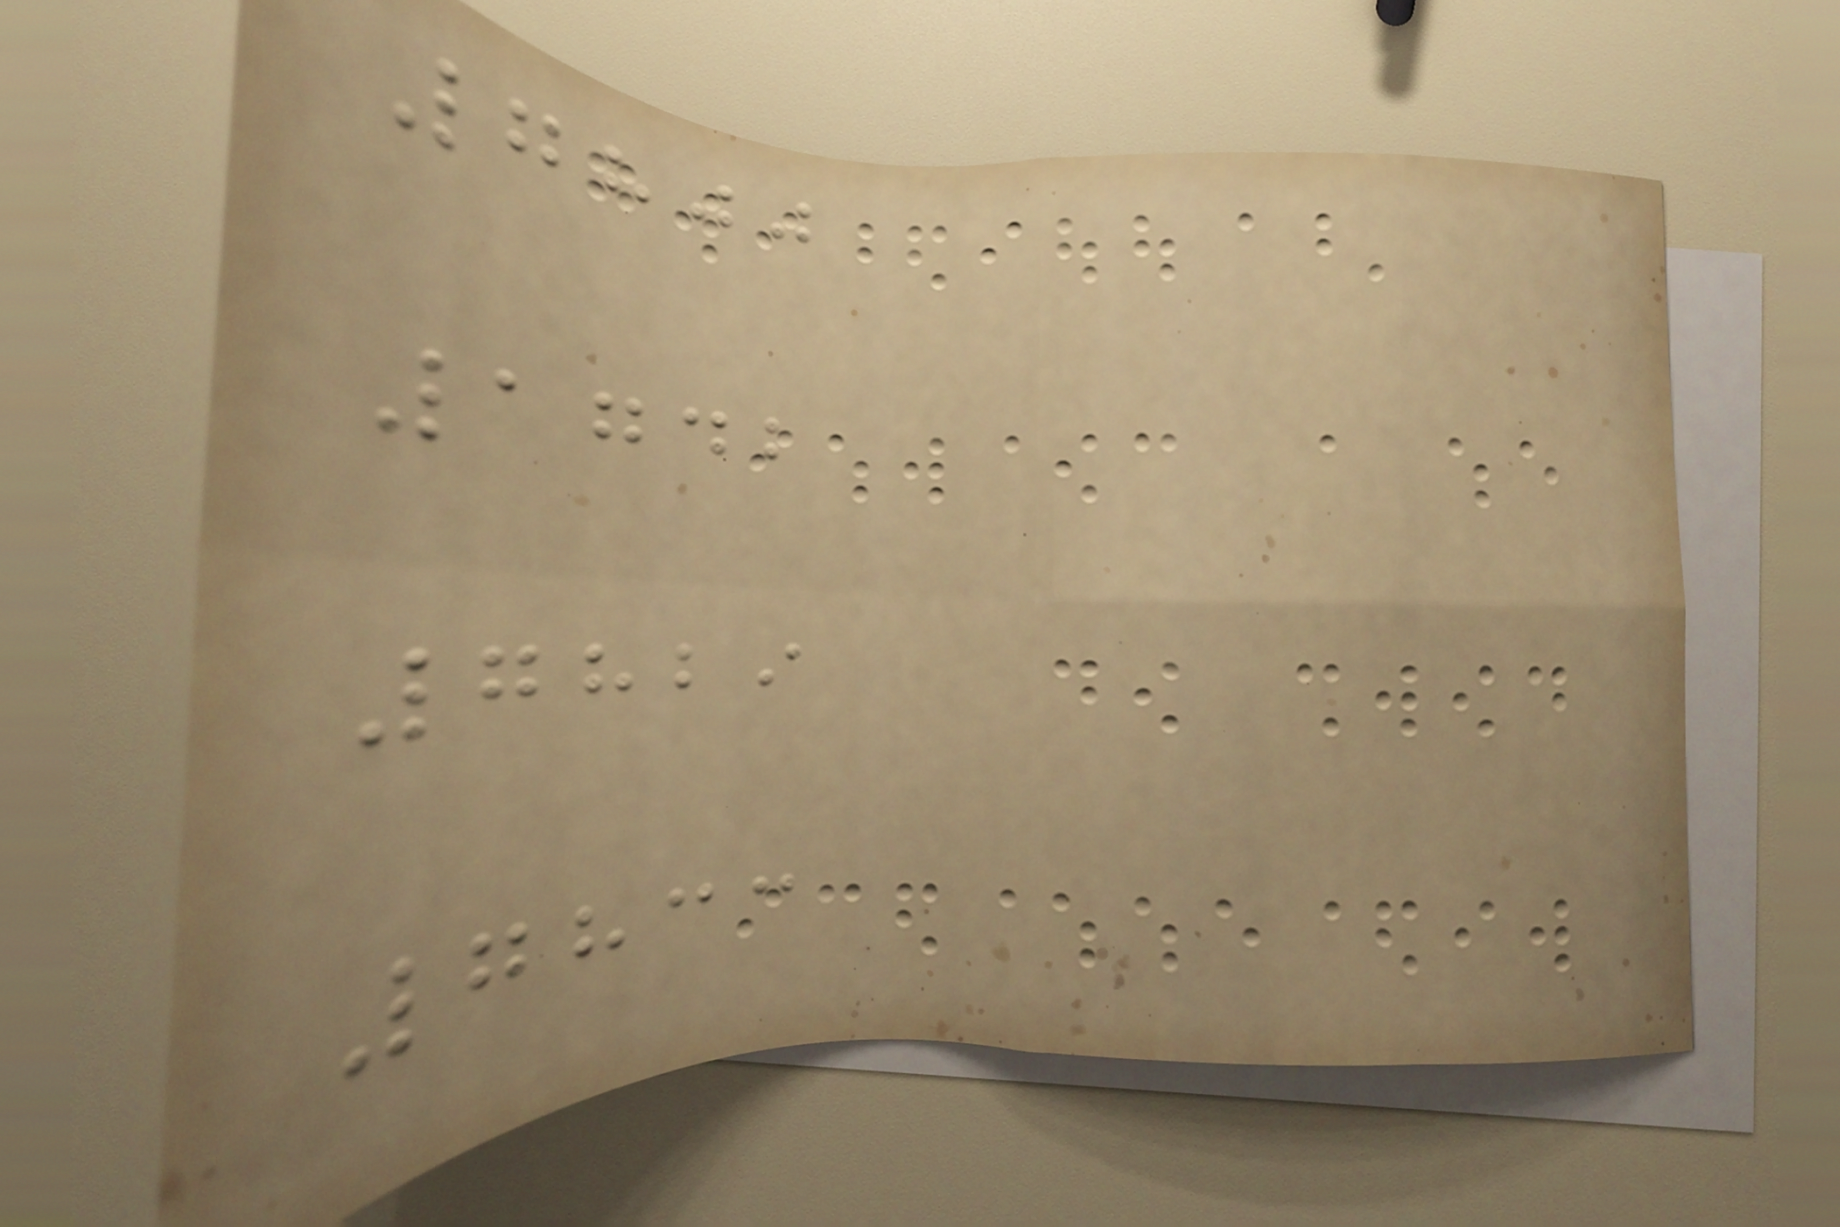7800
1742
7829
7833
